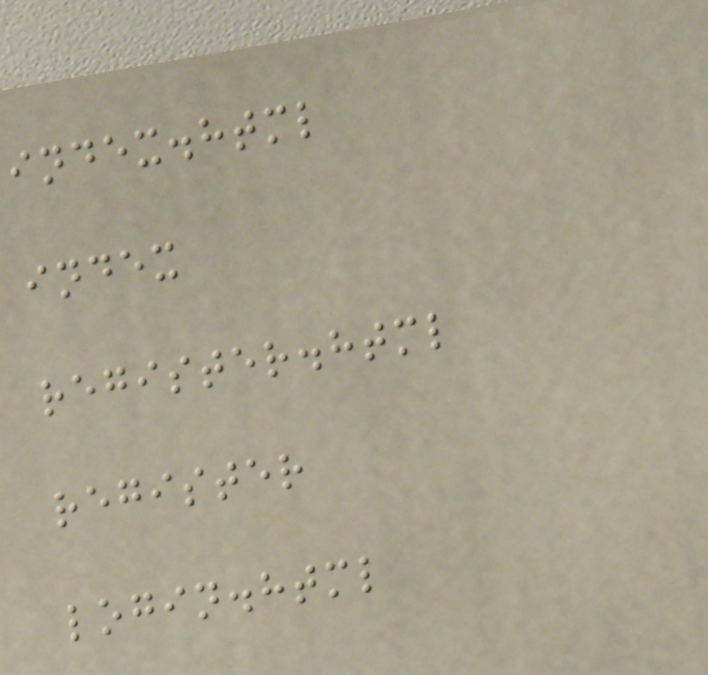index.html
index
register.html
register
login.html
